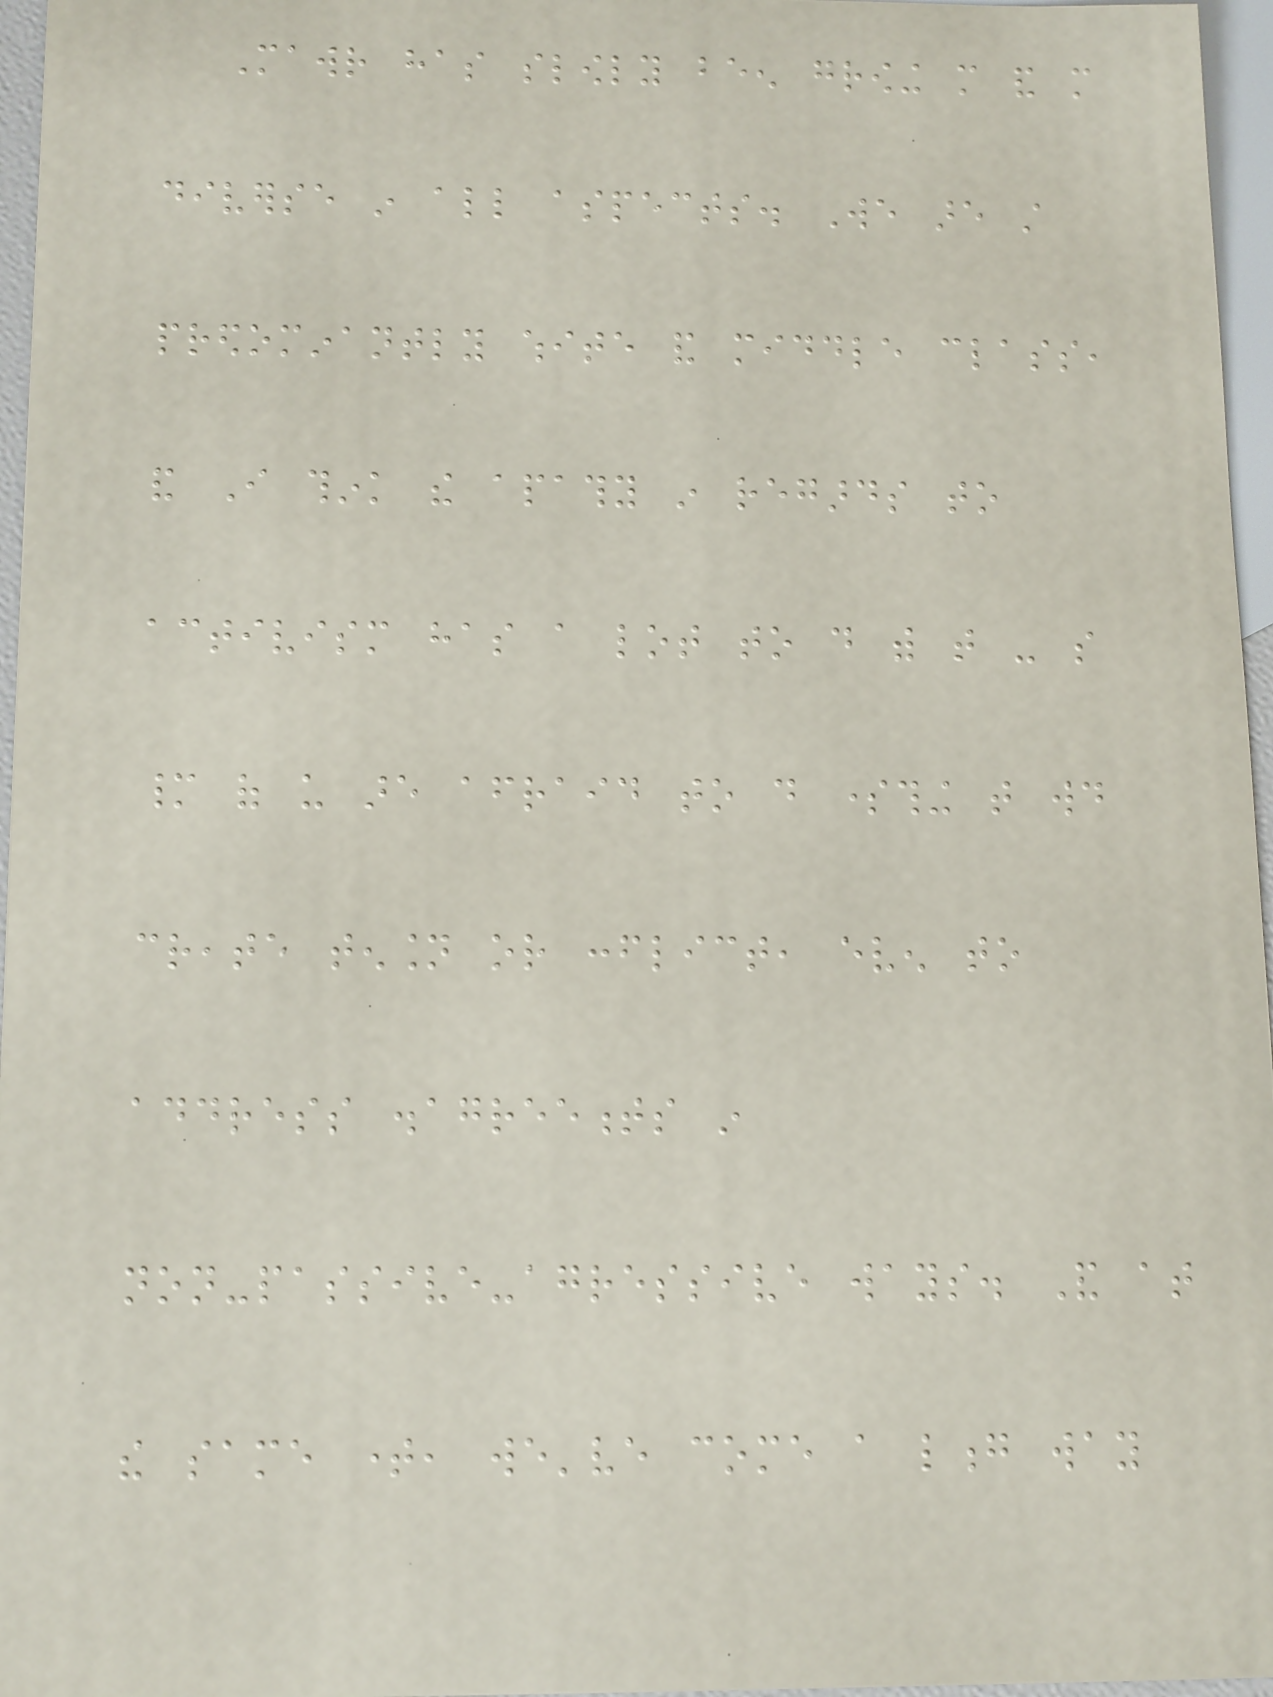Mawr has slowly been growing more and more
diverse in all aspects. We are still
predominantly white and middle class,
and I think the apathy in regards to
activism has a lot to do with that - so
many of us are afraid to do something that would
create tension or conflict, even to
address disagreements in
non-passive-agressive ways. And at
the same time, we've come a long way
